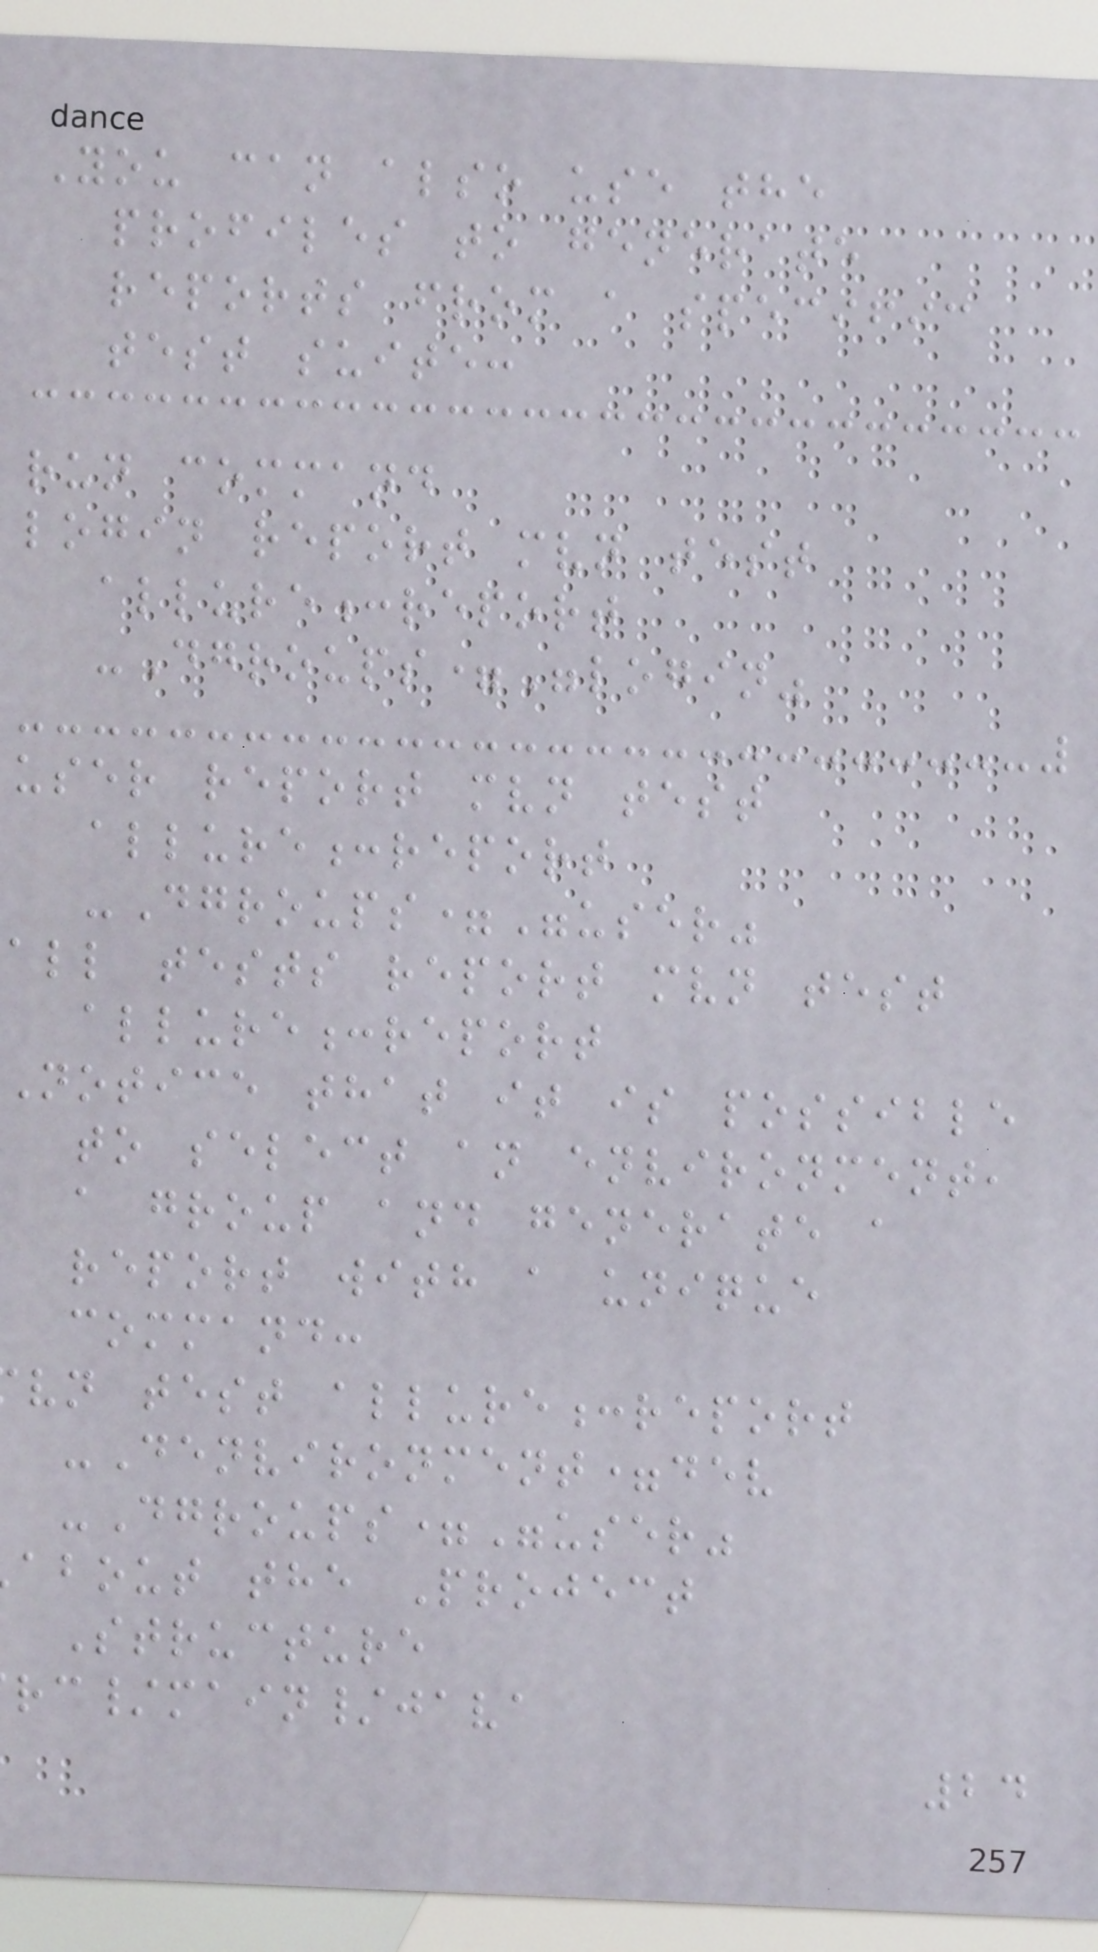You can also use the
profiles to generate
reports from a specific
test suite:
run command
login report mvn test
allure:report
-Dgroups="login"
user report mvn test
allure:report
-Dgroups="user"
all tests report mvn test
allure:report
Notice that it is possible
to select an environment,
a group and generate a
report with a unique
command:
vn test allure:report
-Denvironment=dev
-Dgroups="user"
about the Project
Structure
rc/main/java
24
